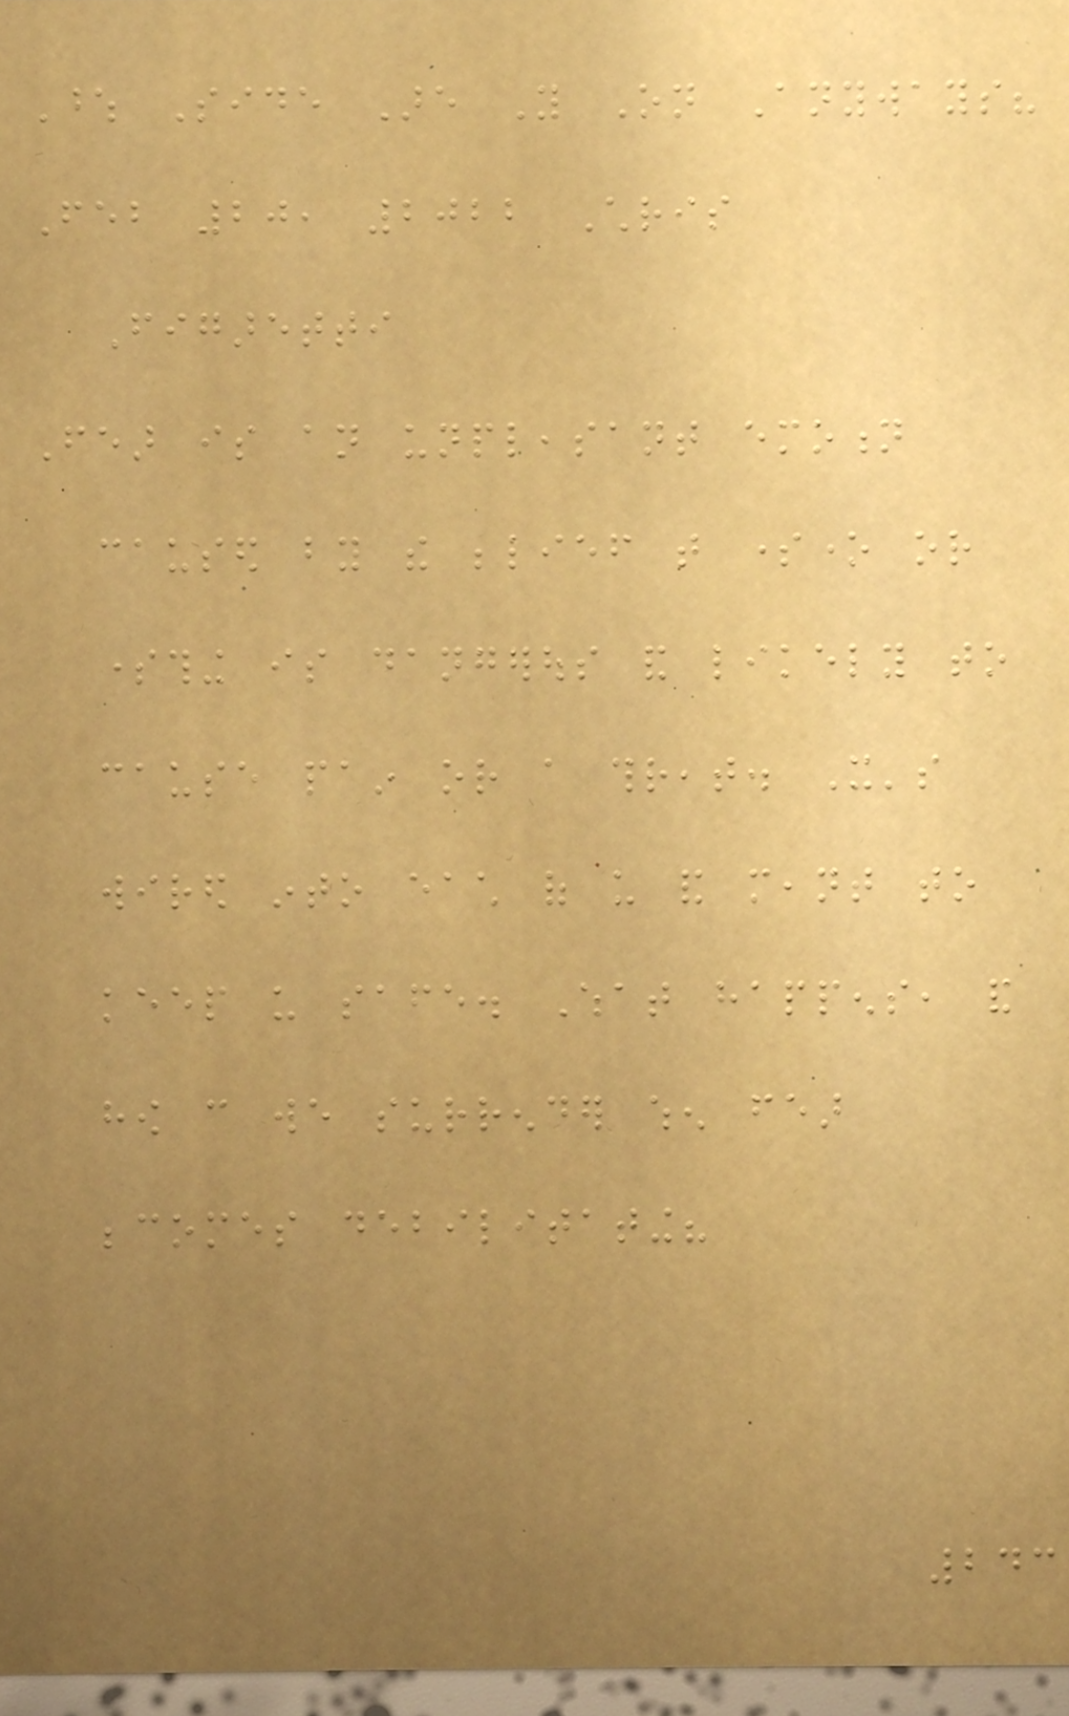Whose Side Are You On Anyways?
Feb 20, 2022 Chris
Figaretti
Fear is an unpleasant emotion
caused by the belief that someone or
something is dangerous and likely to
cause pain or a threat. It's
wired into each of us and meant to
keep us safe. What happens, and
how can we surrender when fear
becomes debilitating?
243
